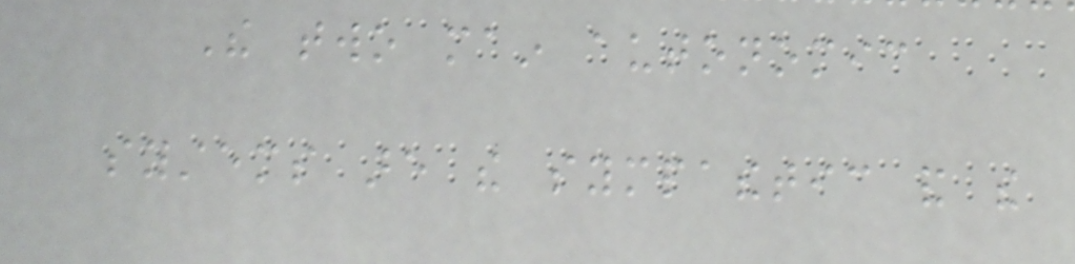The two main autonomic
systems are the sympathetic and the
